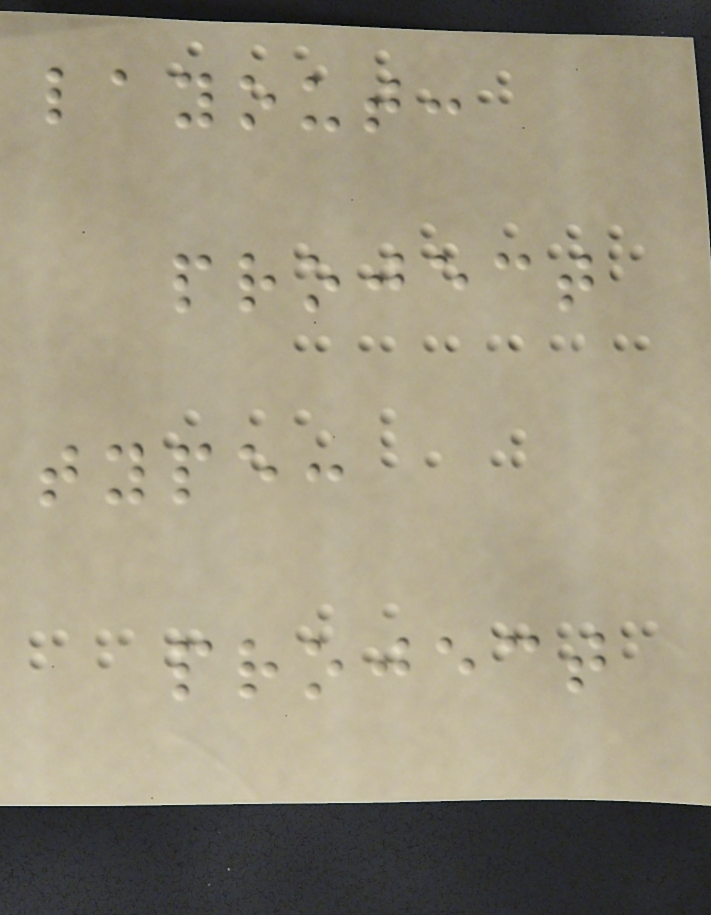layout:
project
type:
project
